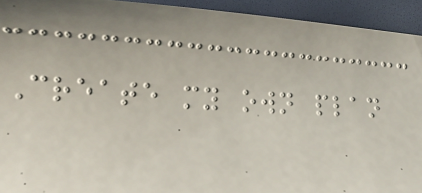Create my own plan
